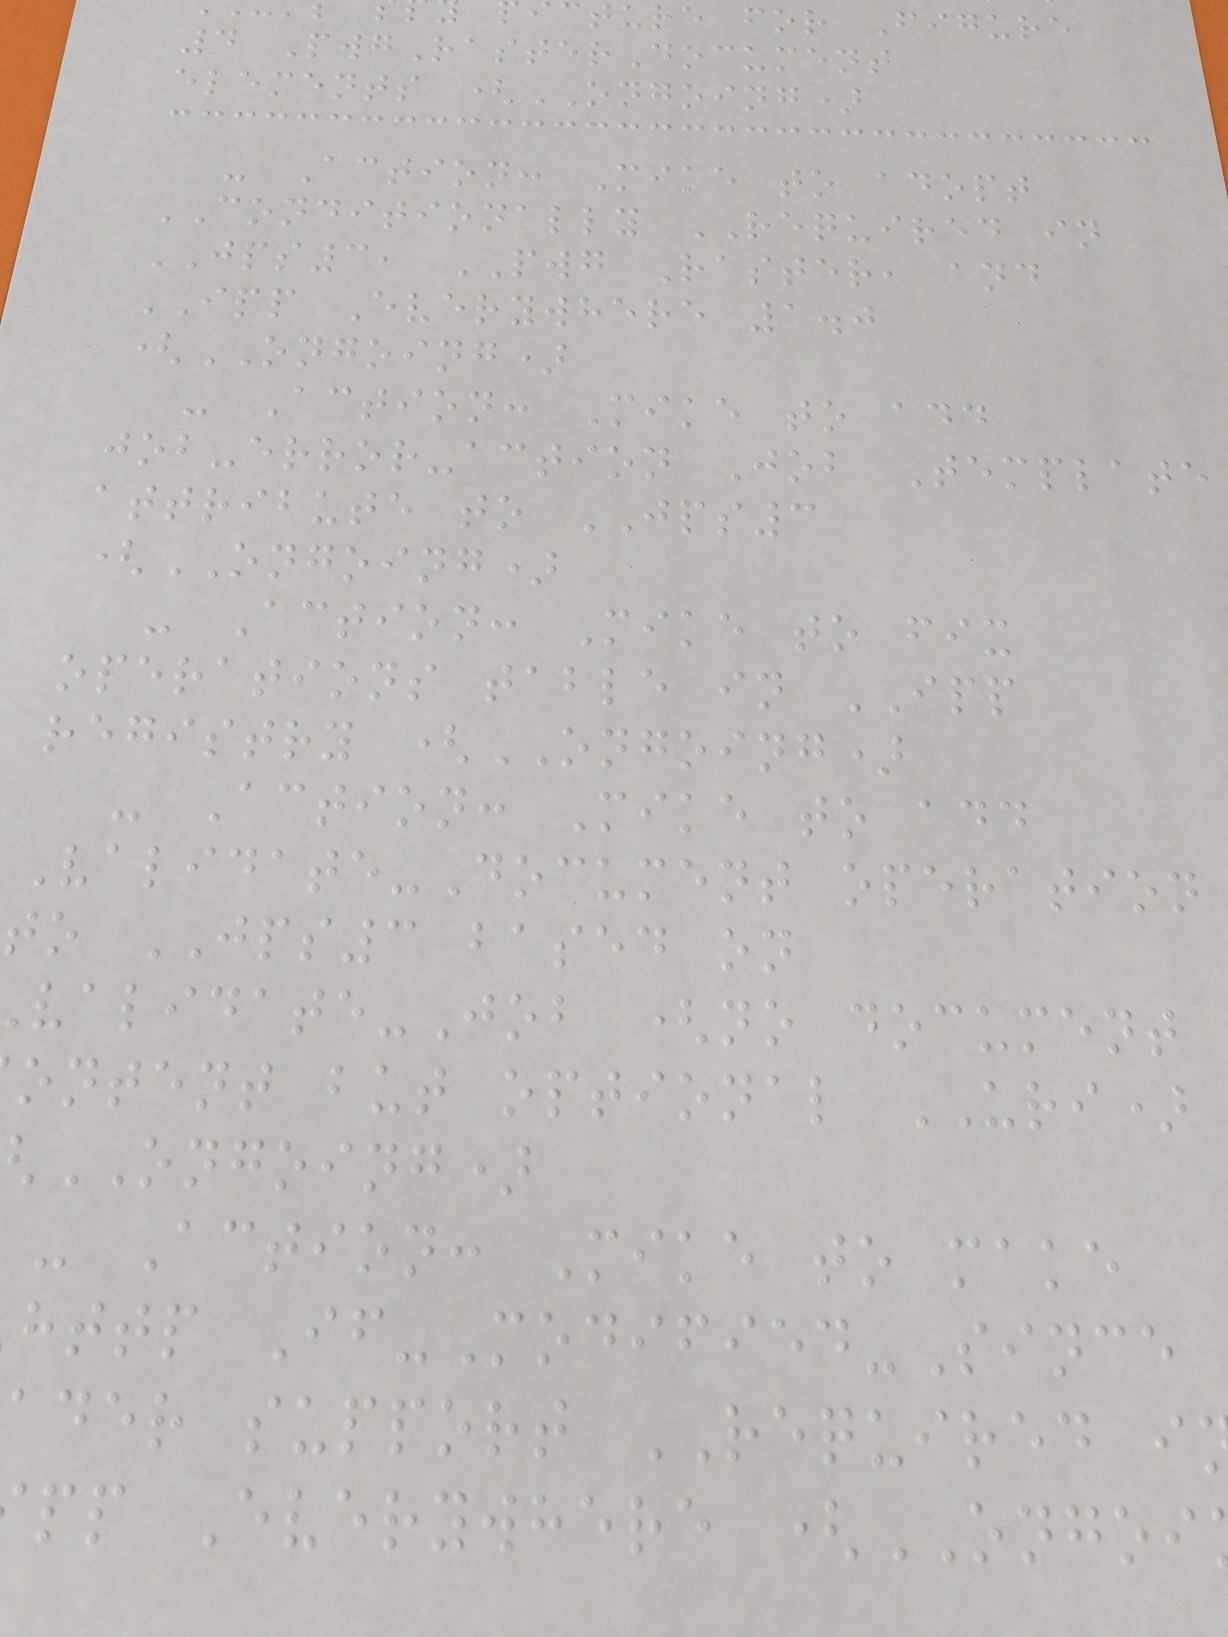ture for Figure
4 PwgRasterDocument
elements (ONGOING)
- Action: Mike to adopt
CONDITIONALLY REQUIRED in
JPS3, PWG Raster, and
IPP Everywhere 1.0
(ONGOING)
- Action: Mike to add
job-error-action Job Template
attribute to JPS3
(ONGOING)
- Action: Mike to fix
operations table in IPP
registry (ONGOING)
- Action: Mike to add
Validate-Document operation
to JPS3 based on
alidate-Job (no document
ontent but optional URI)
ONGOING)
- Action: Mike to make
http If-Modified-Since
ader support REQUIRED i
pp Everywhere (ONGOI
